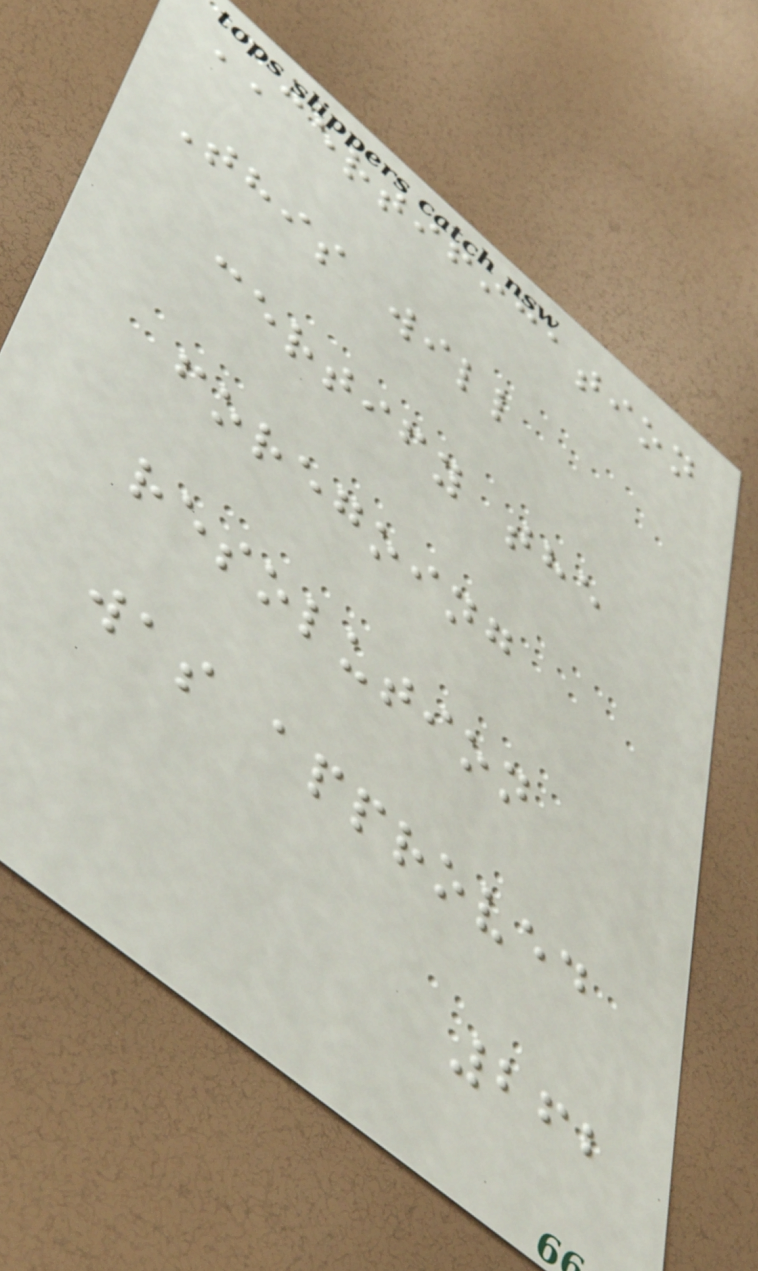CERTIFICATION
This will
certify the
foregoing
resolution
was approved
262
